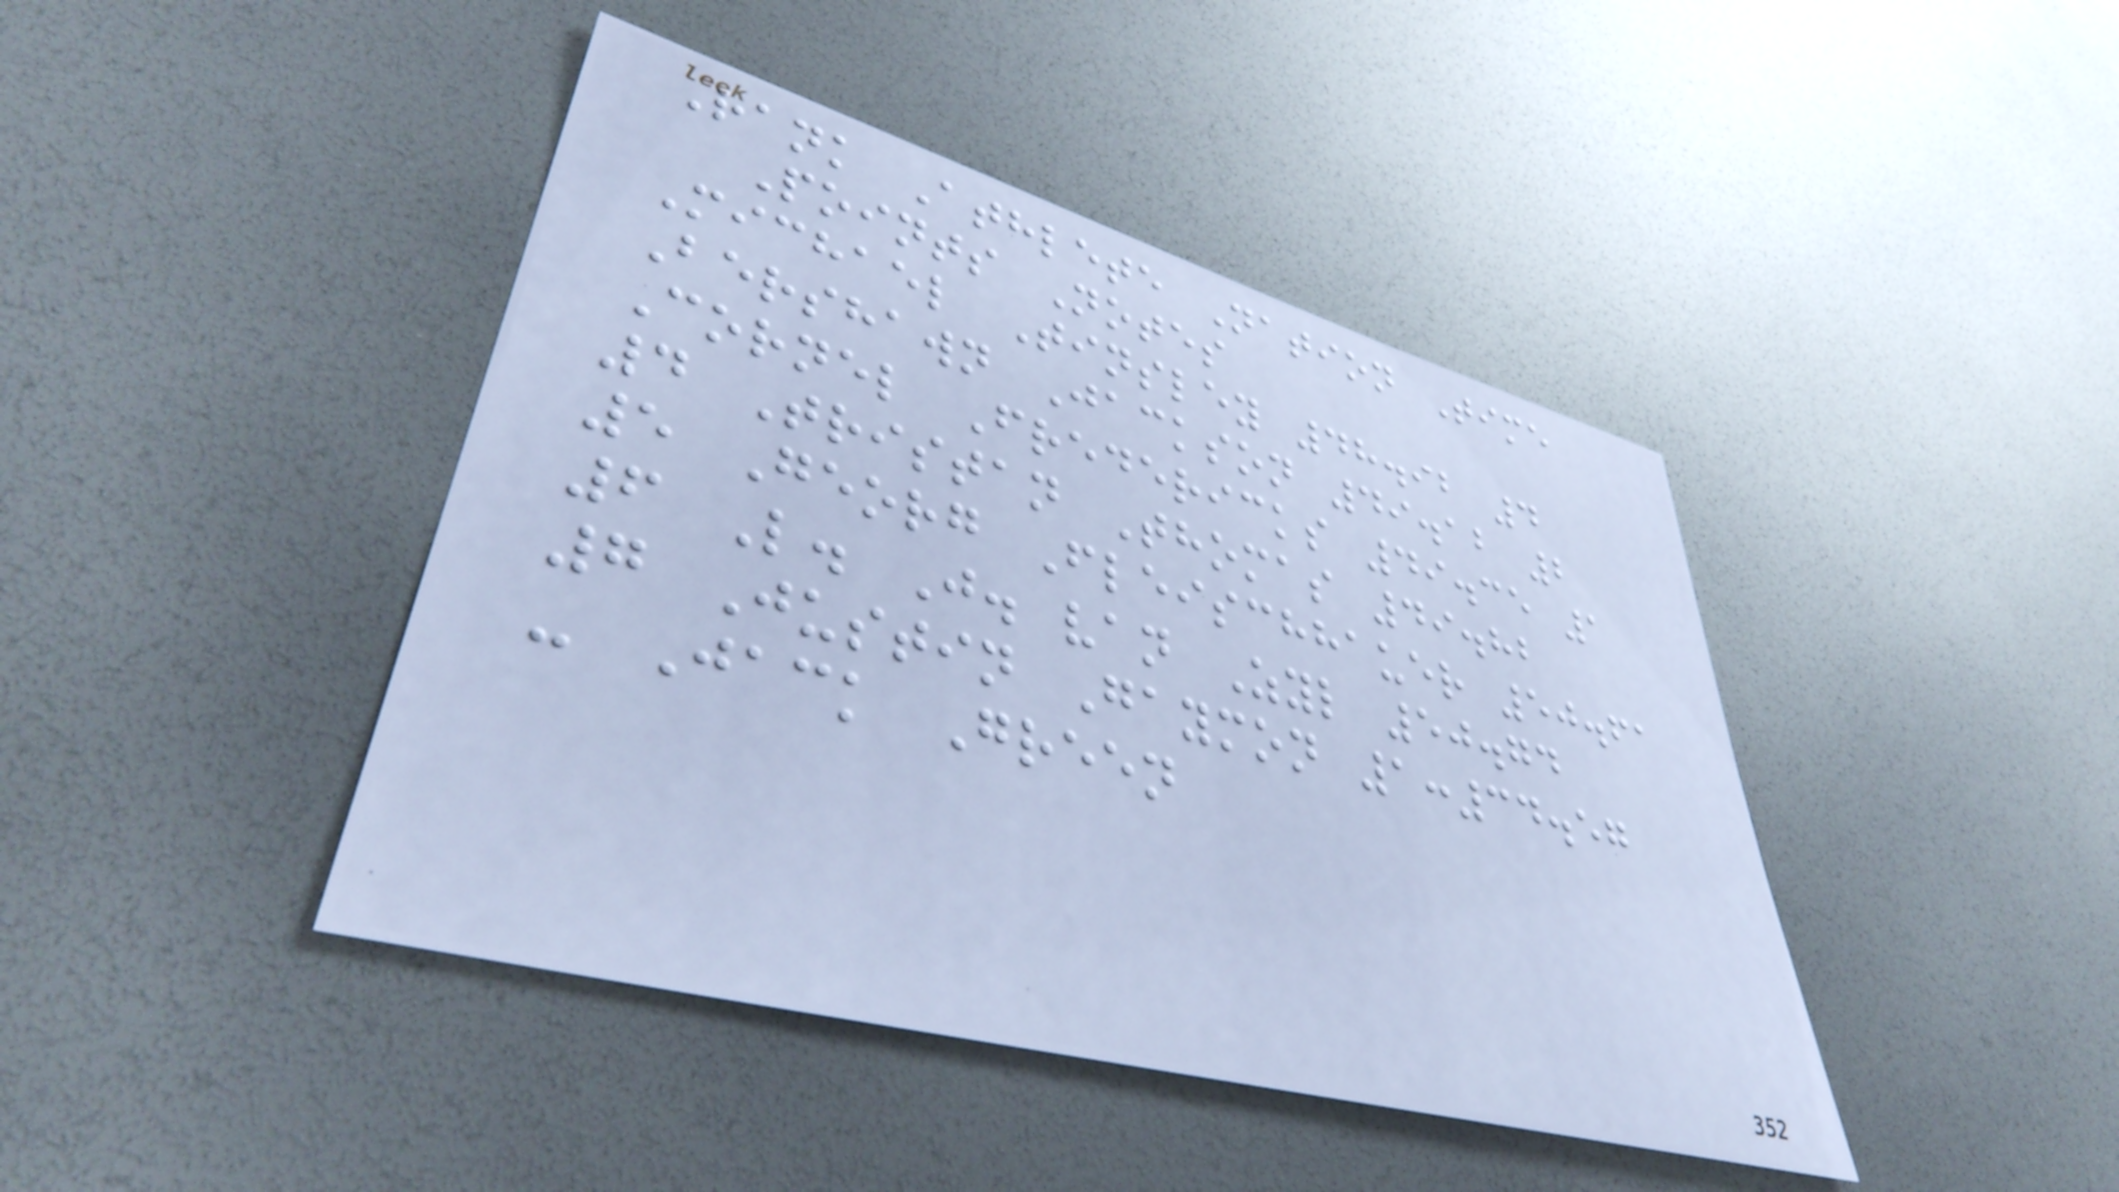Rank Athlete Nation Time
Points Notes
Michael Tinsley 48.92 4
Bershawn Jackson 49.12 2
Cornel Fredericks 49.35 1
4 Tristan Thomas 49.82
5 Georg Fleischhauer 50.61
6 L. J. van Zyl 50.74
7 Justin Gaymon 1:34.57
- Jack Green
